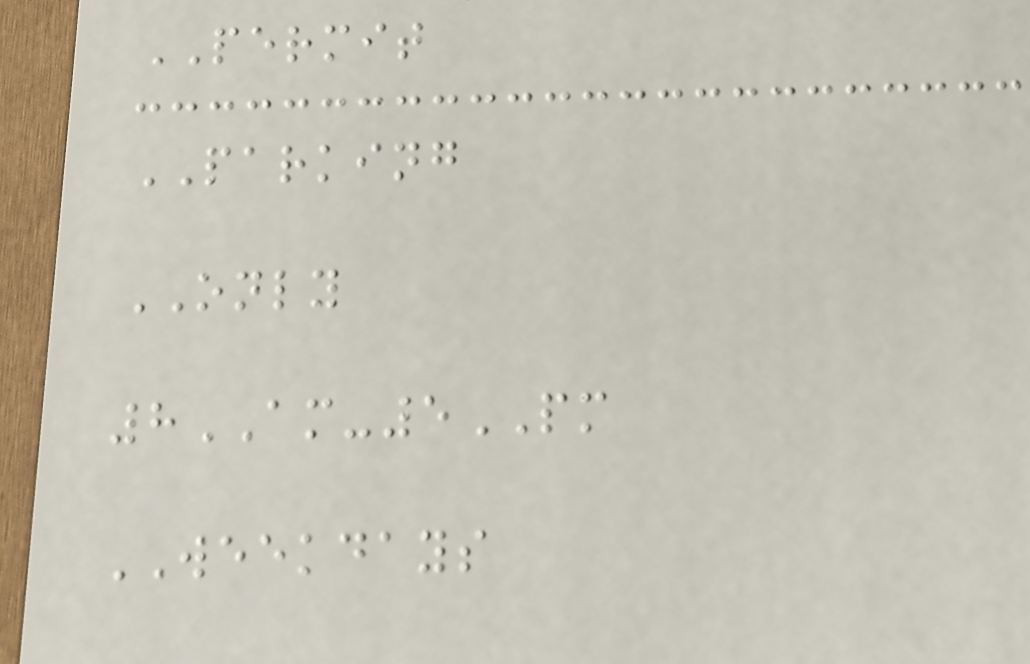PERMIT
PARKING
ONLY
8AM-5PM
WEEKDAYS
